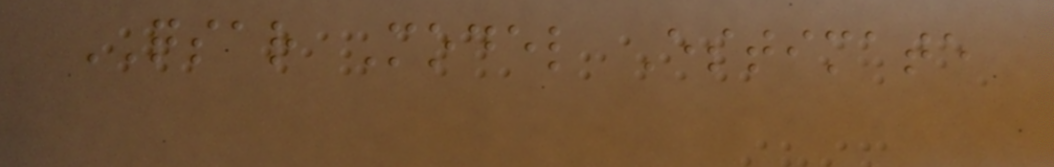QSAR Model Estimate
